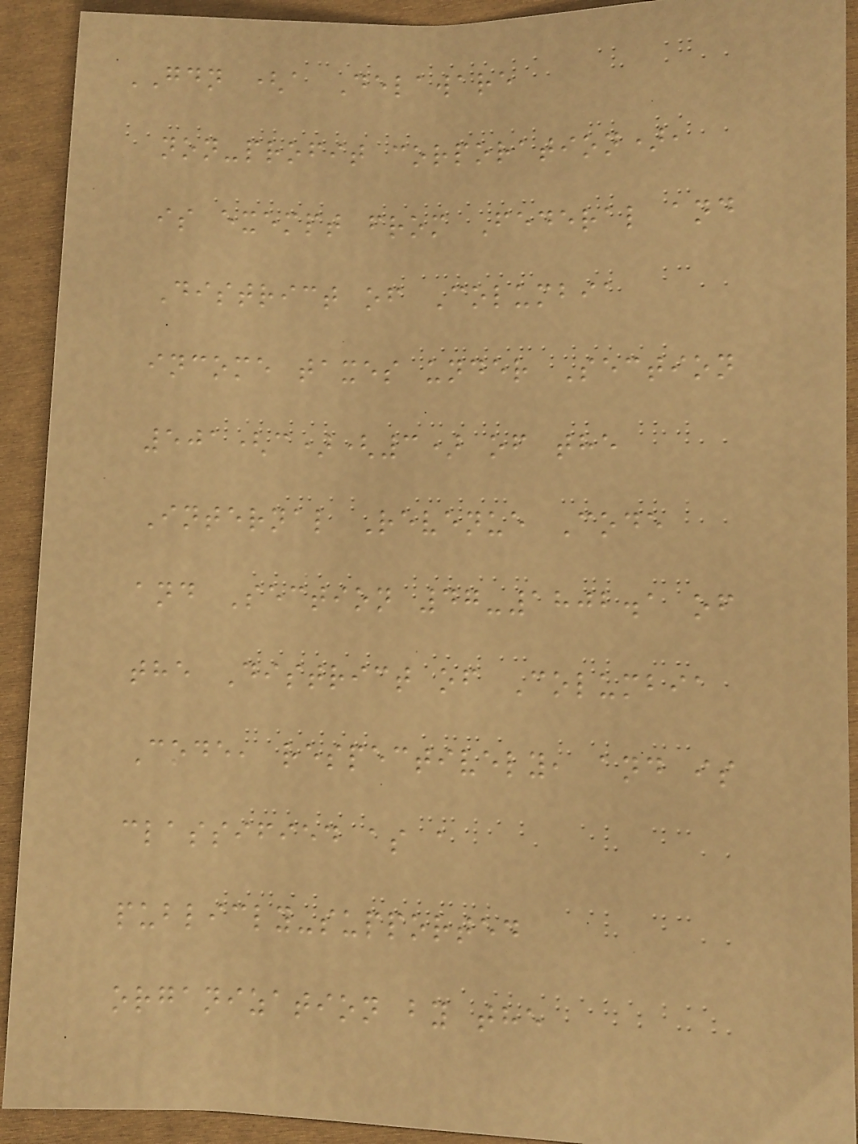GDN (a Delaware
non-profit corporation),
is exempt from Federal and
District of Columbia
income taxes under Section
501(c)(3) of the
Internal Revenue Code
and Section 47-1802.1 of
the District of Columbia
Code, respectively, and is
classified as a
publicly-supported
organization by the
